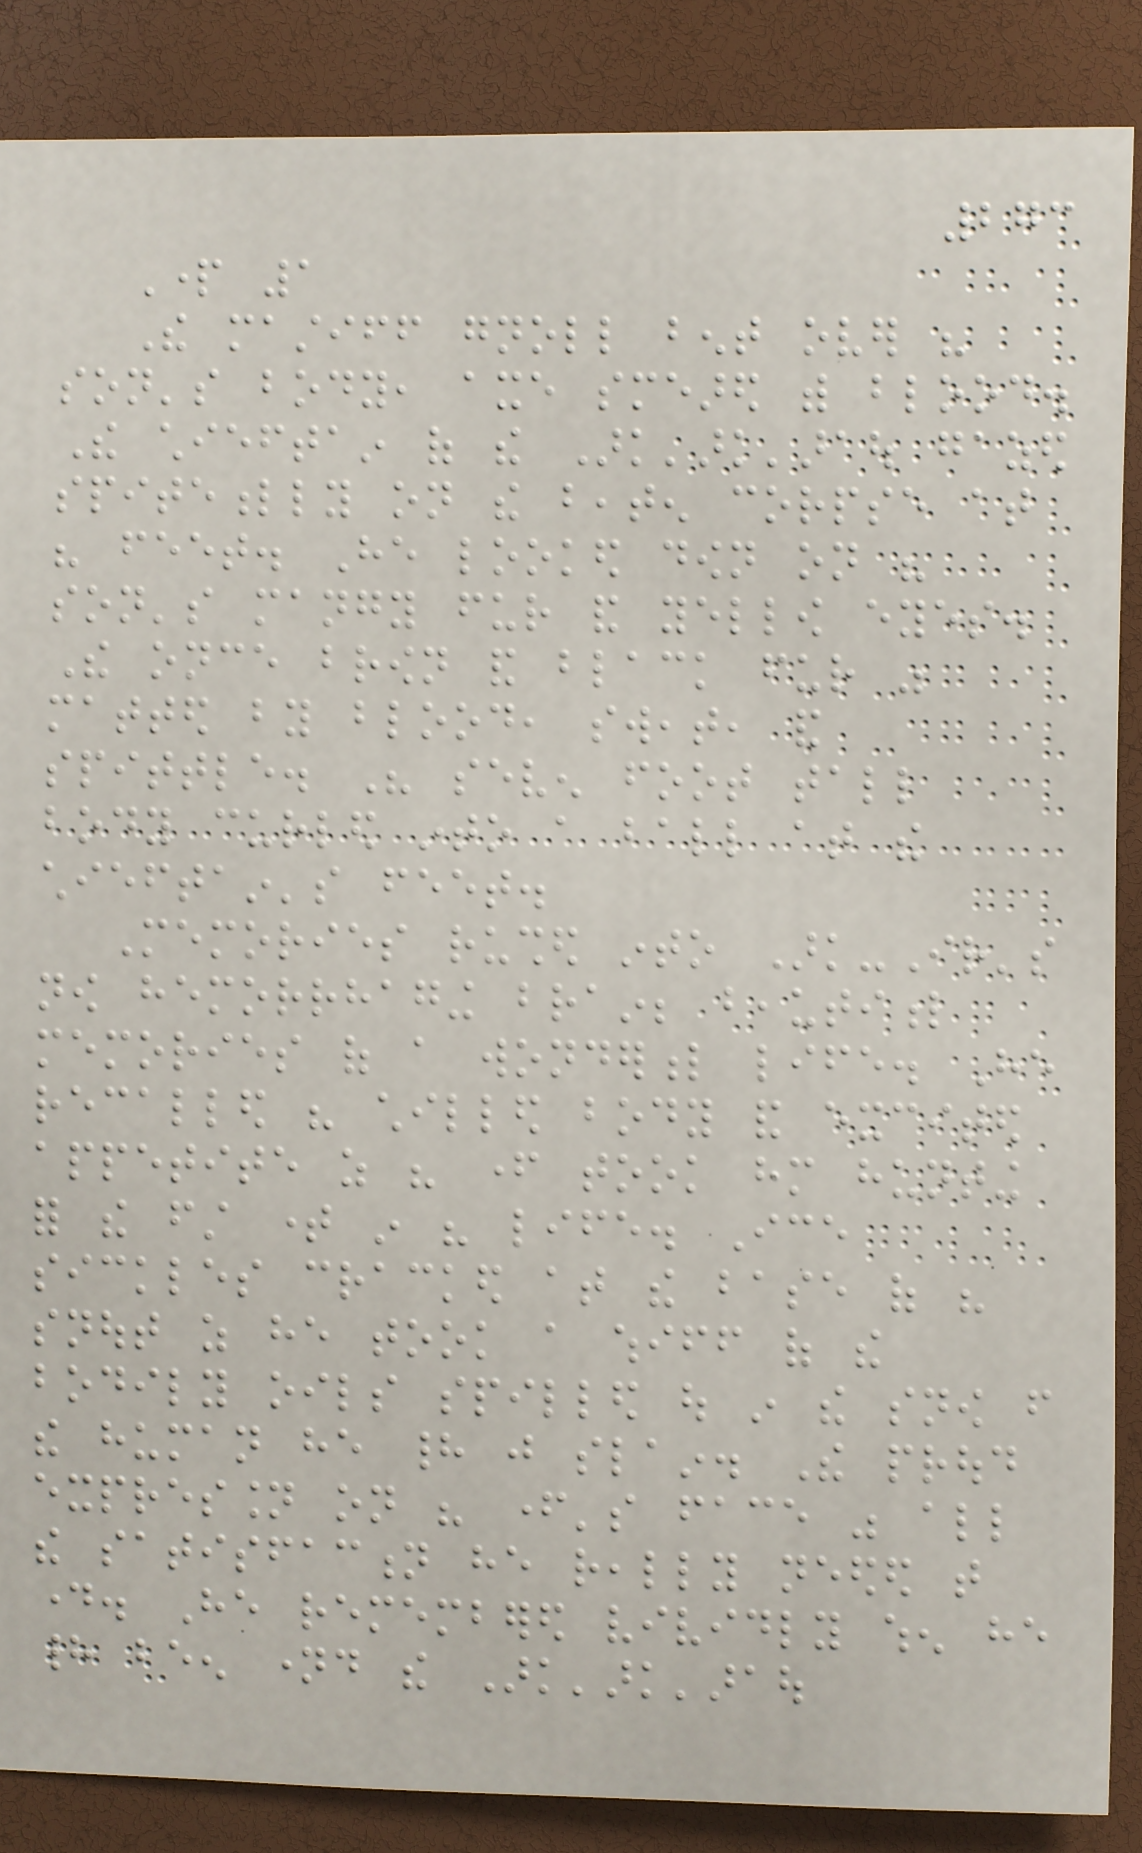273
Part 1
The mastiff gnoll bent over his
son's body, axe smeared with blood.
The chieftain of the Ark'ark'araou gazed
spitefully on the beaten corpse at
his feet. He looked down on his
son's mangy fur and yellow eyes.
The once brown and black fur was
matted by blood, sweat, and
spittle. His seven foot tall
body curled into a ball at the
chieftain's feet.
Memories rushed into Ark-Ir's
now hemorrhaging brain; beautiful
memories of a wonderful life. He
recalled his chilled body and excited
appetite as his father took him hunting
for the first time in his life. Ice
sickles cracked at the base of his
snout as he took a whiff of the
bodily oils spilled out in the snow from
the human he had just slain. The proud
expression on his father's face was all
the satisfaction he really needed that
day. He remembered vividly when he
had been named the Ark'ark'araou
